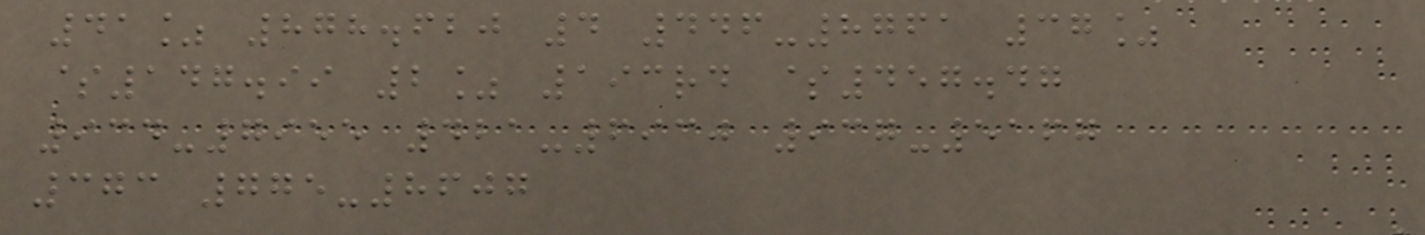41% 878.620 4 446-8761 37%
$147.99 2% 193rd $457.47
934-7955 421-6930 937-5167
373 775-8607
